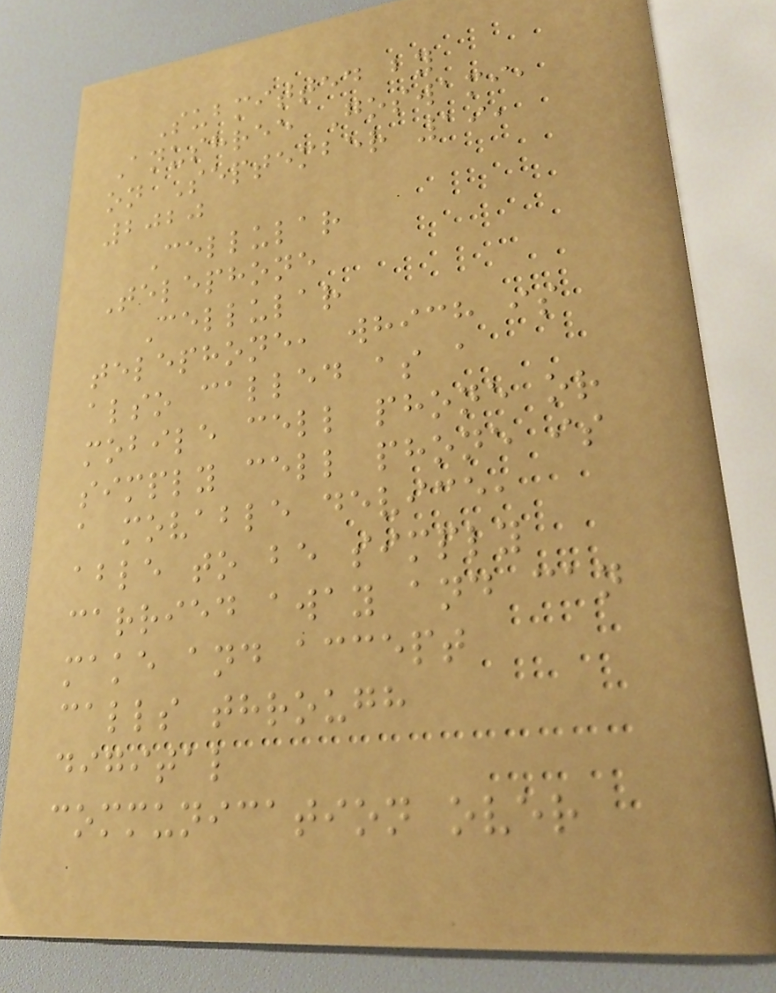Submitted by
Anushree Goswami,
on September 19,
2020
Cellular
Telephone
Cellular
telephone, which is
also called as a
mobile cell phone or
simply cell phone is
a movable device,
able to be simply
carried away and can
make and accept
calls through
digital
communication over
